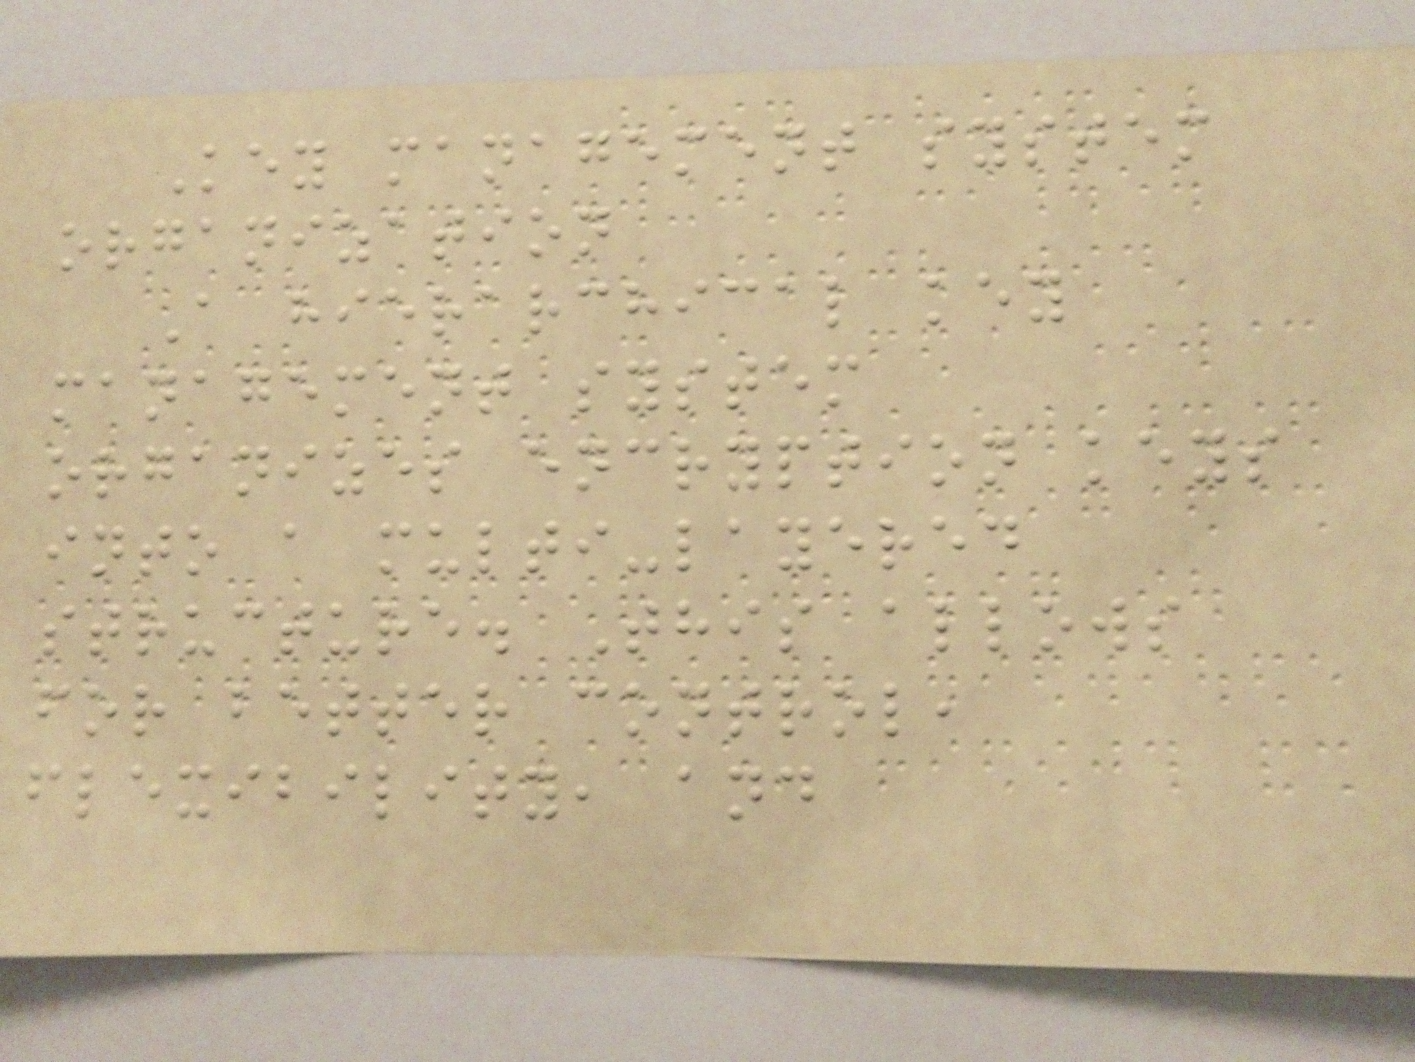Key management system
organization
A hierarchical key
management system
organizes encryption keys
into a multi-layered
structure. This allows
for better control,
flexibility, and
